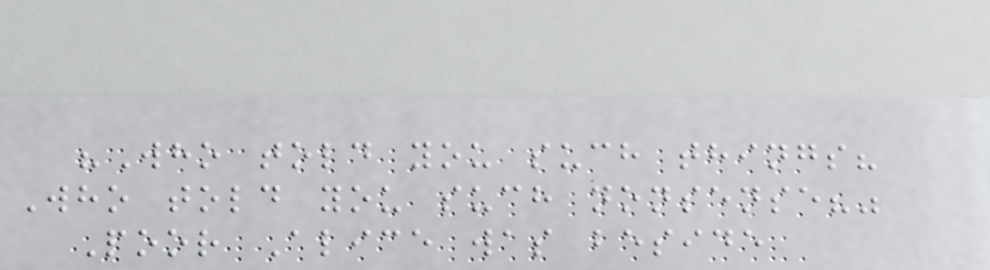"Who told you such things?
Who told you such nonsense?"
Poor Alice was beside
